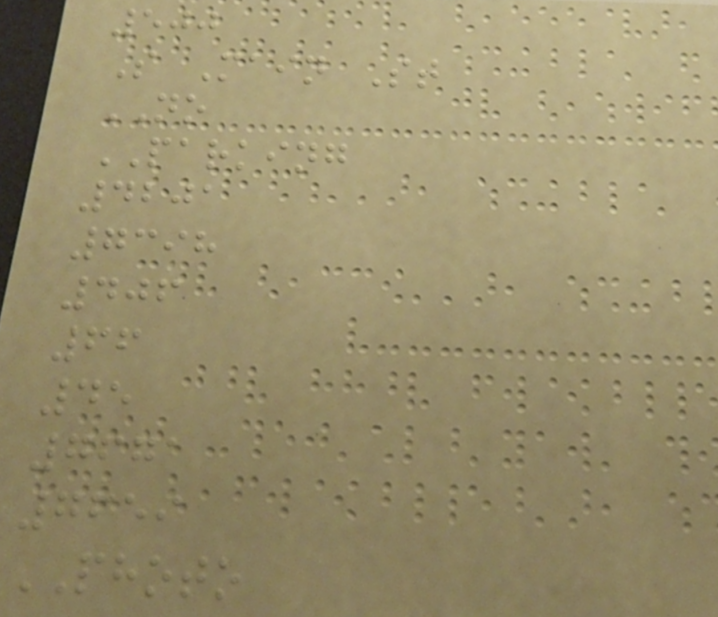500
S Main St
NO
PARKING
4201
7398
406
66
45
7671
7659
PHOTO
